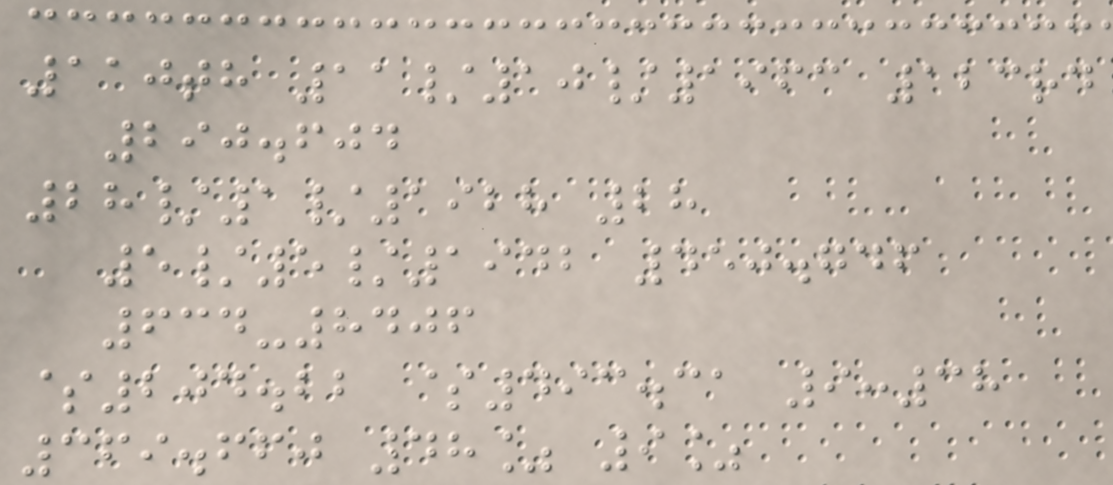110th 11/10/1963 123rd
290.604
28/1/1928 28
5/5/1942 450.746
634-8406
$204.22 $493.31 9:38
369.660 48% 9%
